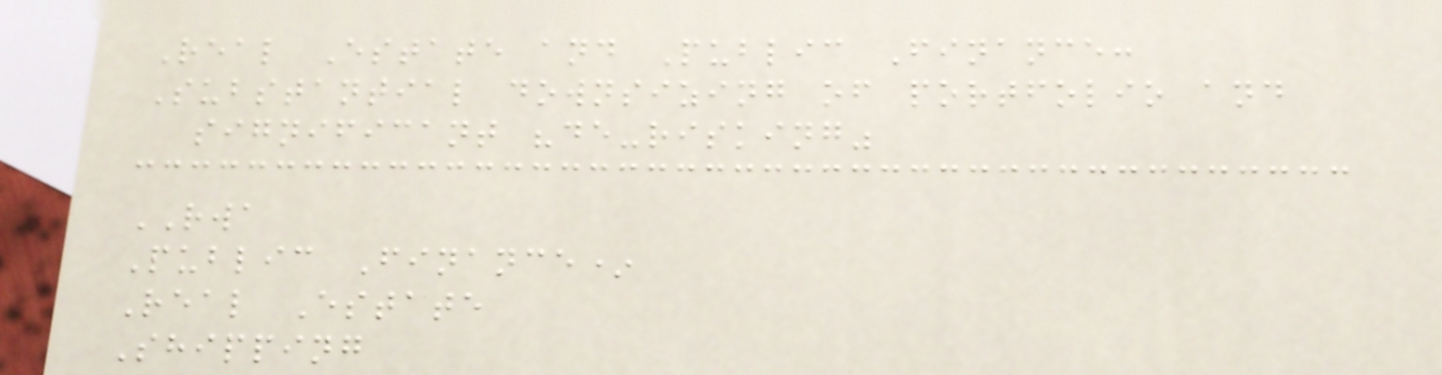Real Estate and Public Finance:
Substantial downsizing of portfolio and
significant "de-risking"
RWA
Public Finance*
Real Estate
Shipping
